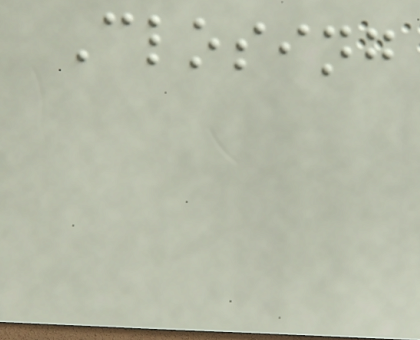Closing
